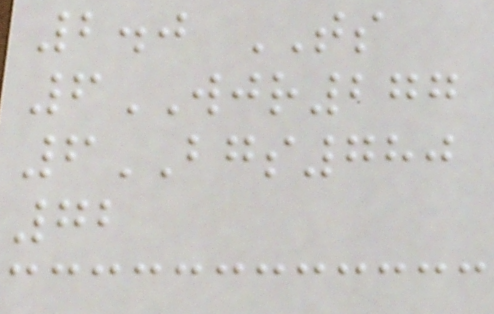2.0 TS
6WJR277
6BGS780
72
